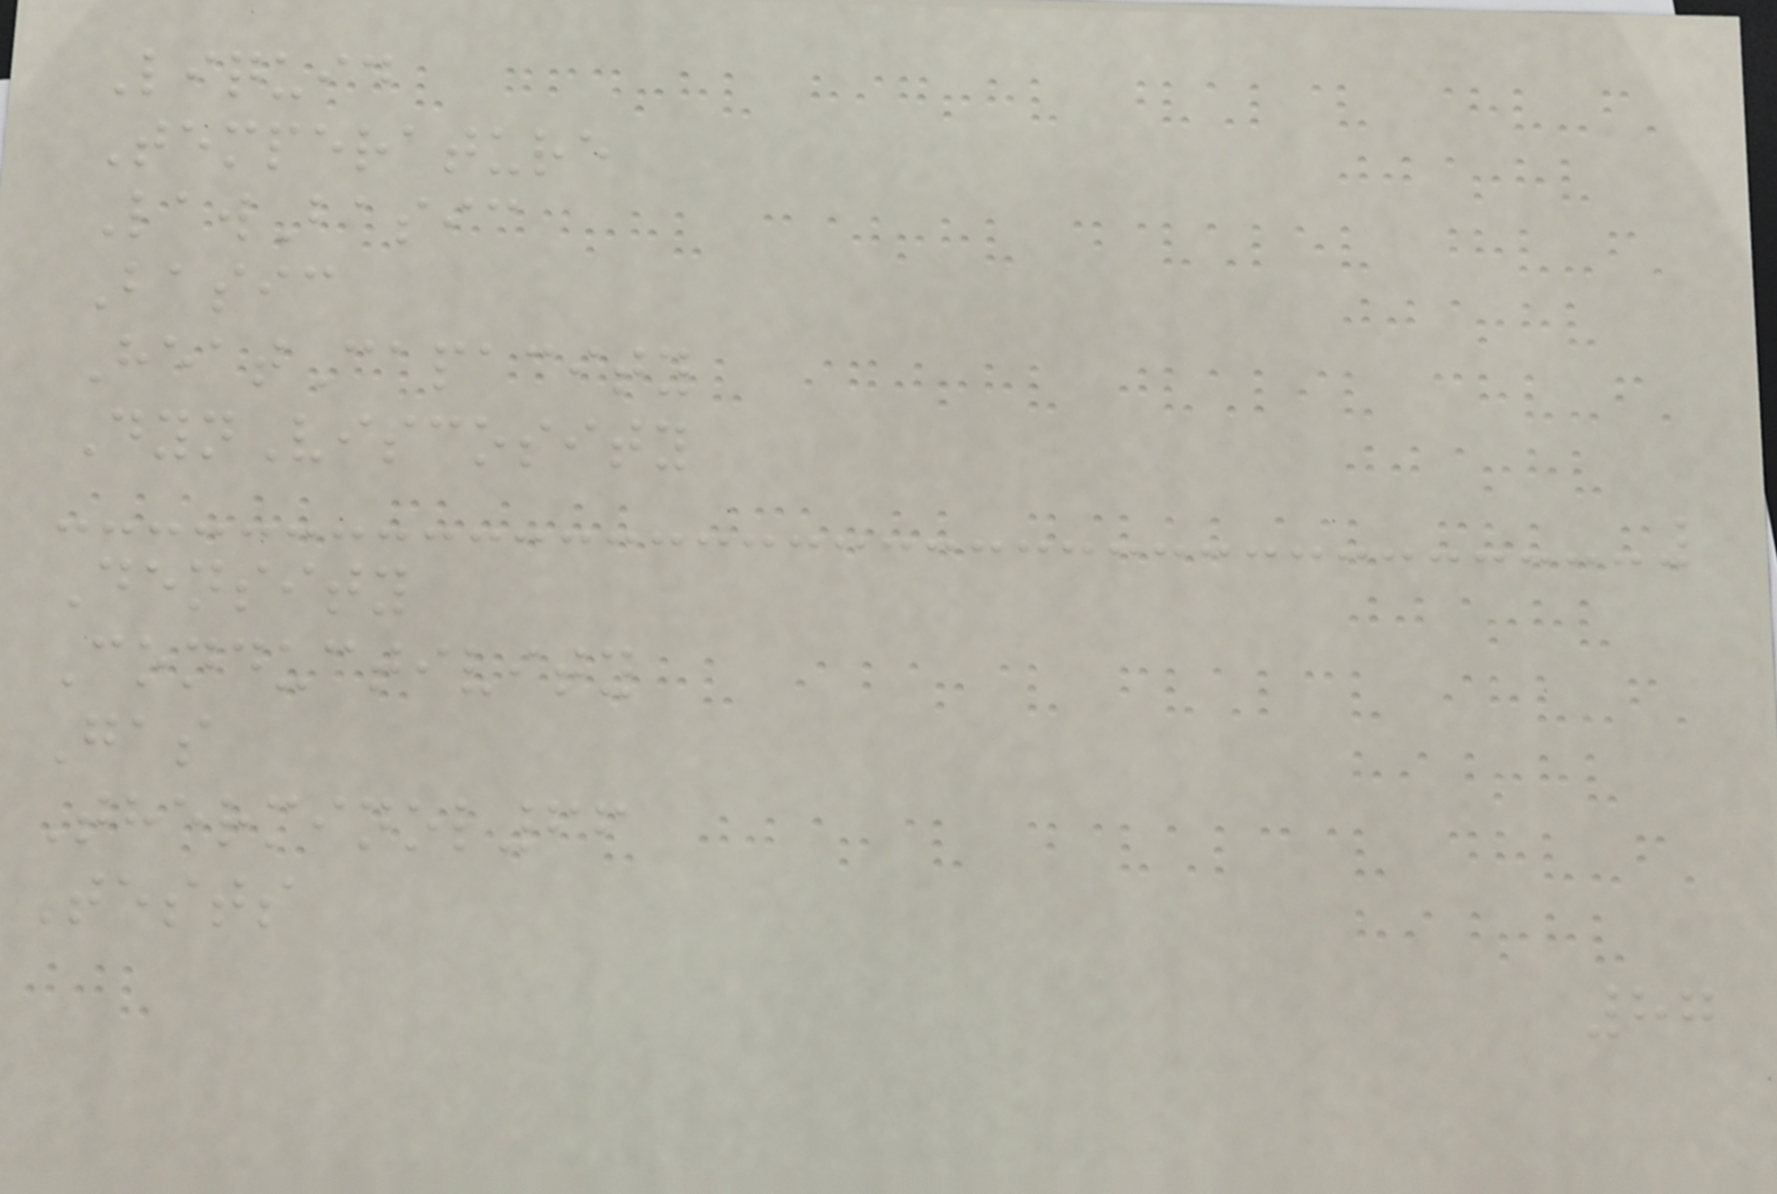Liquid
Temperature
LawBasic
Basic
HeatCapacity
DynViscosity
Density
Conductivity
Gas
Therminol66
Tests
87
